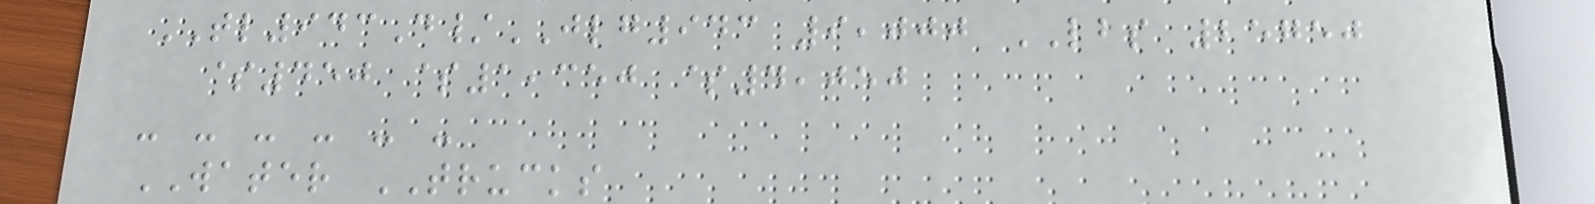TL943D/JLG943 9,000 LBS 25750
$450 $1,350 $4,050
- - - - - -
WATER TRUCKS
